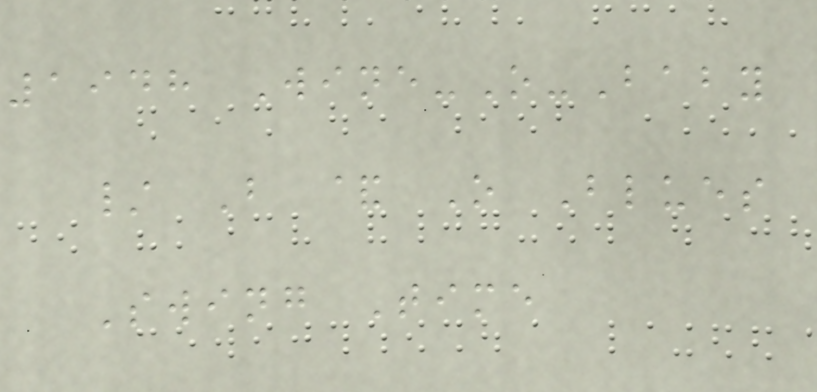1948 Wine-O-Baby
/ B & O Blues
Swing Time
